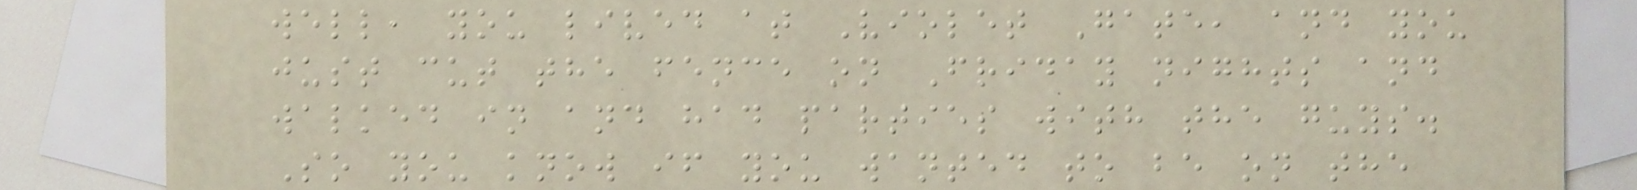well, you lived at Violet Gate, and you
just cut the fence on Friday nights and
walked in and had parties with the guys.
So you know if you wanted to be on the
